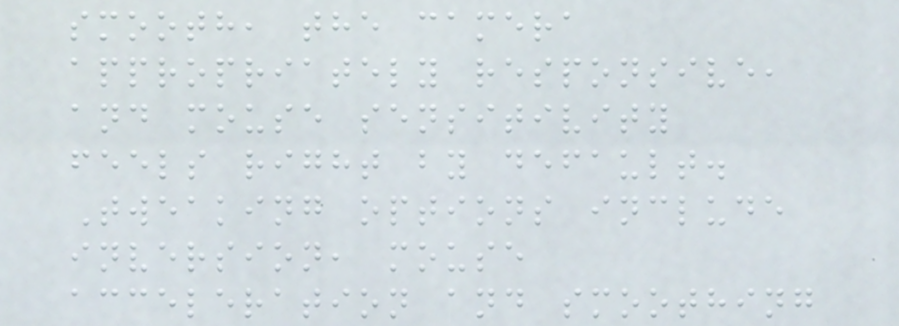smooth, the camera
appropriately responsive,
and mouse sensitivity
feels right by default.
Tweaking options include
inversion, mouse
acceleration and smoothing
